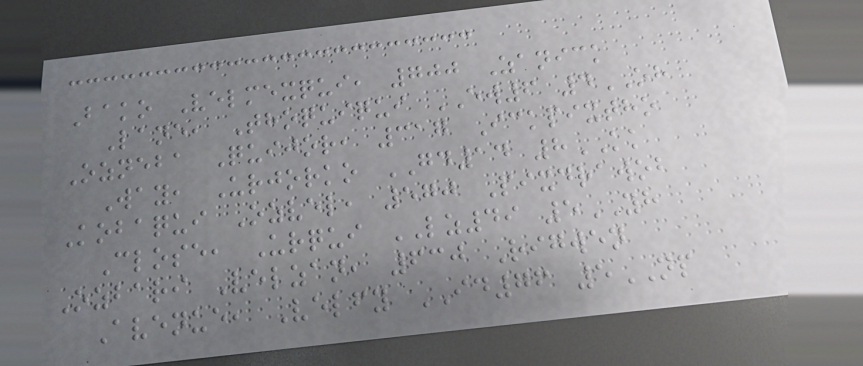Bako Velmexqui, 700 Zanick
Lane, Thoquiqui EW6 4OH
Ozneba Quijor, 317 Ickpixtho
Way, Urjorko GD14 8KK
Kobaqui Ozvel, 570 Pixdrawob
Close, Urqui LZ49 5YH
Ozbari Velzan, 630 Rigwen
Avenue, Velfy ID76 5NP
